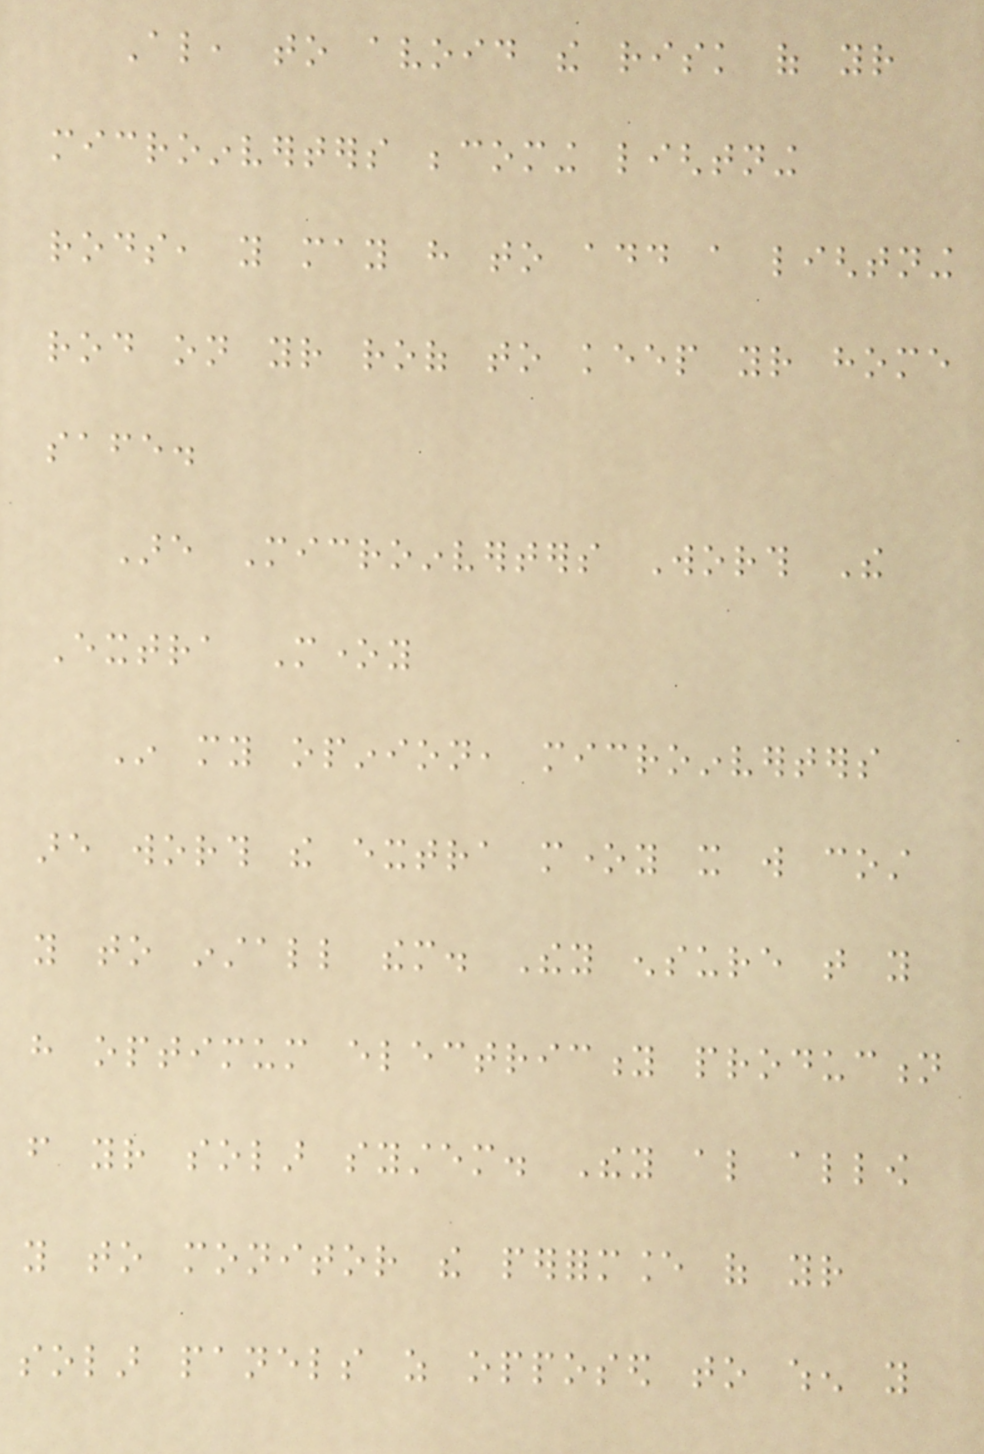Also, to avoid the risk of your
microinverters becoming lightning
rods, you may have to add a lightning
rod on your roof to keep your home
safe.
Are Microinverters Worth The
Extra Money
In my opinion, microinverters
are worth the extra money it will cost
you to install them. They ensure that you
have optimum electricity production
from your solar system. They also allow
you to monitor the performance of your
solar panels as opposed to when you
